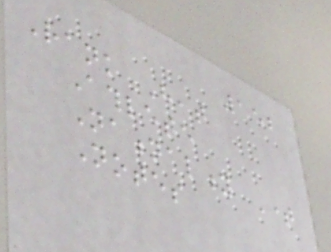152
Rank Heat
Athlete
Nationality Time
Notes
